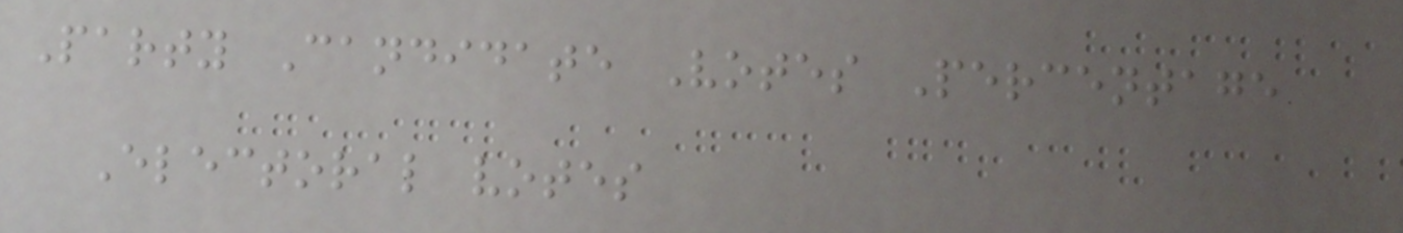Party Candidate Votes Percentage
Electoral votes
